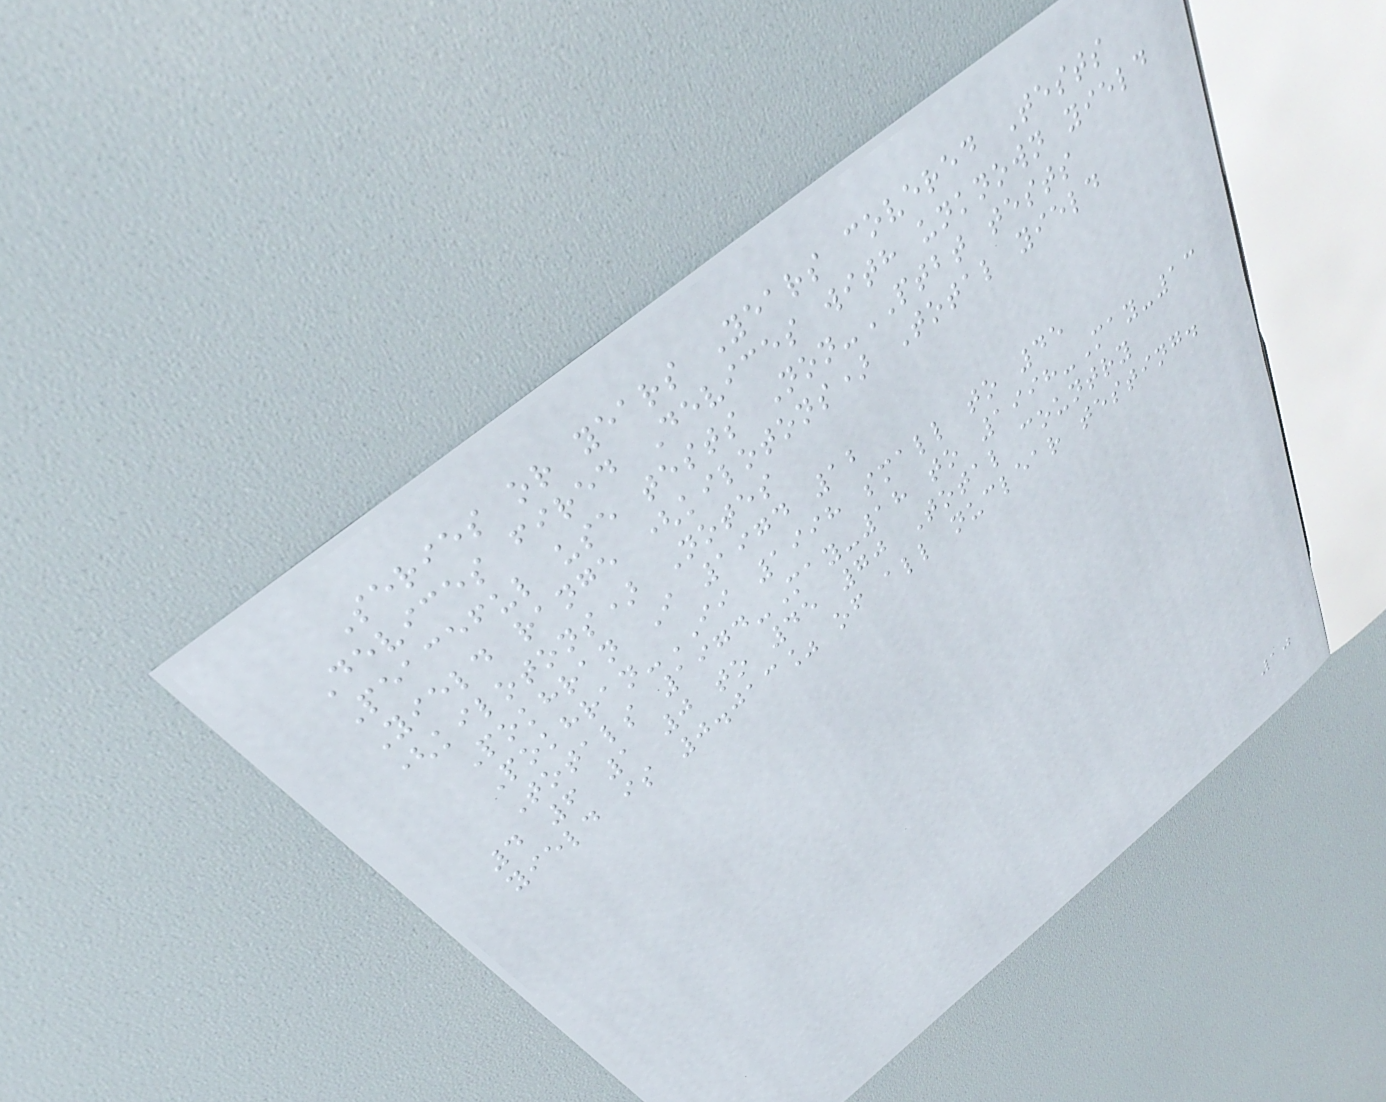Series or years Years covered Tests
Devices fired Devices with unknown yield
Peaceful use tests Non-PTBT tests
Yield range (kilotons) Total yield
(kilotons) Notes
Pokhran I 1974 12
Pokhran-II 1998 small to 45
Totals 1974-May-18 to 1998-May-13
4 6 1 0 to 45 70 Total country
yield is 0.013% of all nuclear testing.
10
